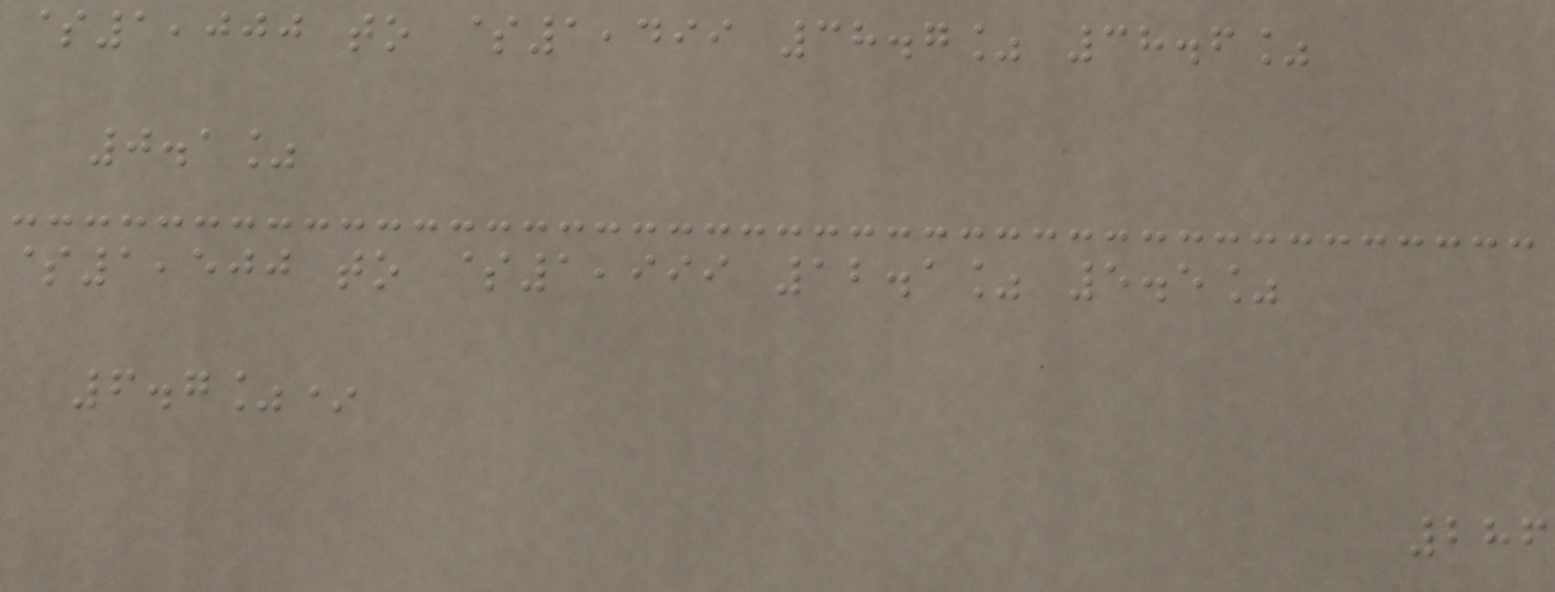$1,000 to $1,499 38.7% 38.6%
0.1%
$1,500 to $1,999 12.1% 5.5%
6.7%*
286
